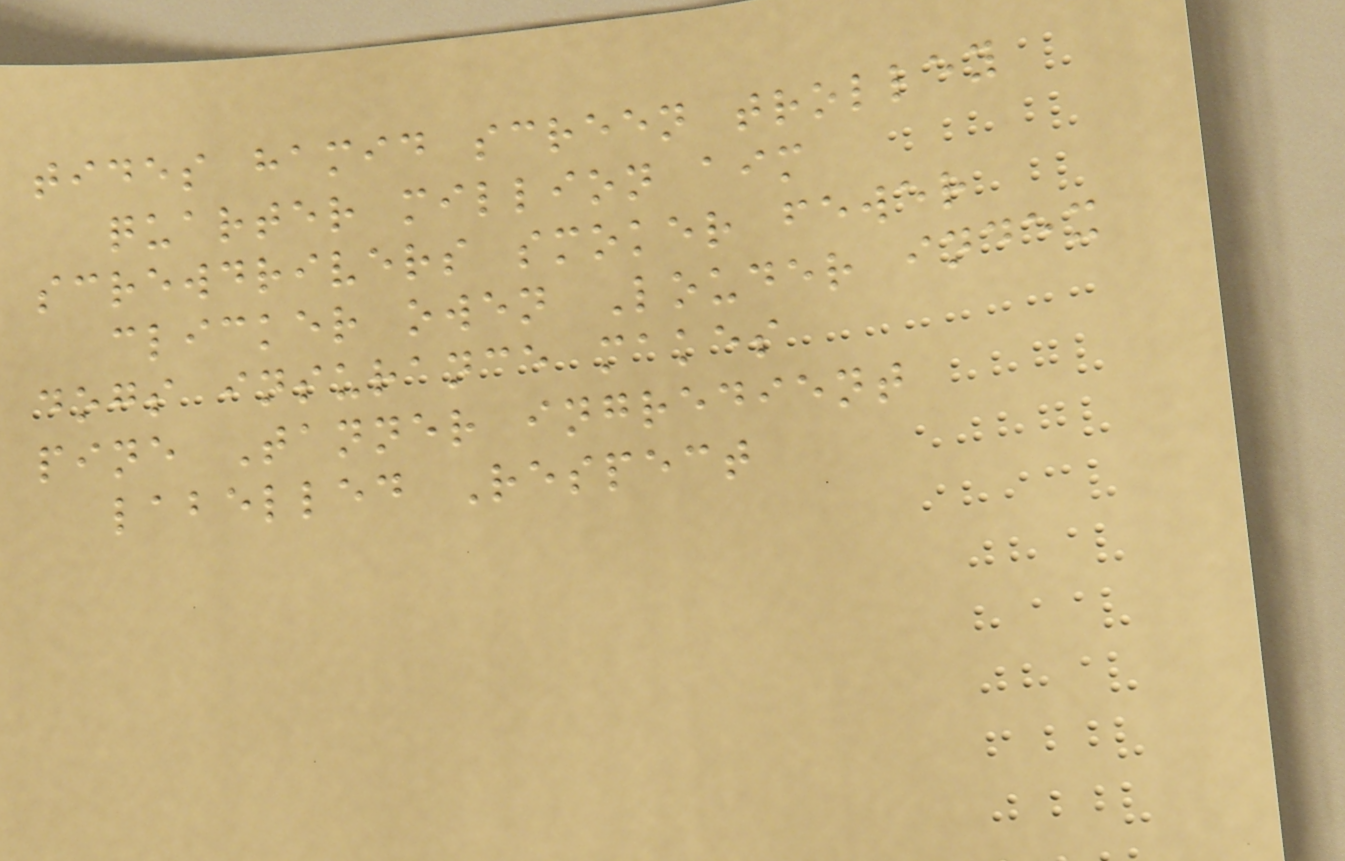tides hamid screen trolley
quarter million aim
screwdrivers smoker fewer
clicker owen Louder index
dogs insurance makes
pine Tanner ingredient
labelled Respect
